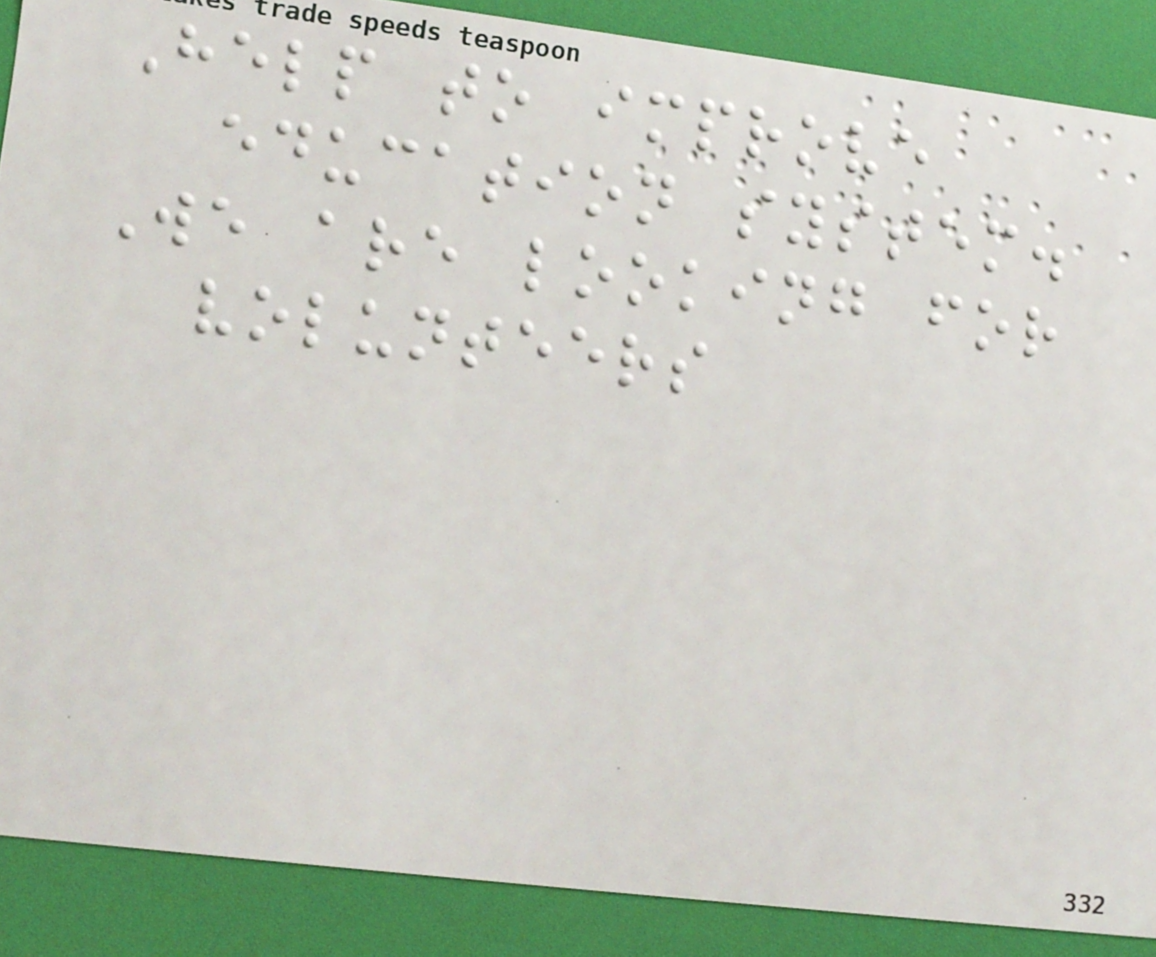Help to improve
education system.
We are looking for
volunteers
